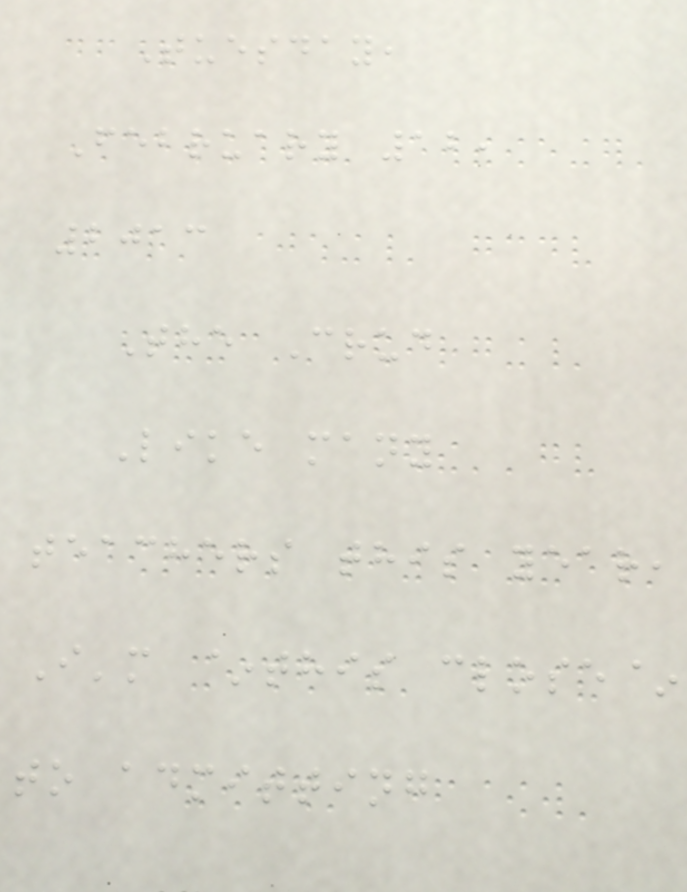Tuesday,
February 12,
2013
The Crud
Like many
teachers this year,
I'm ~this close~
to admitting
